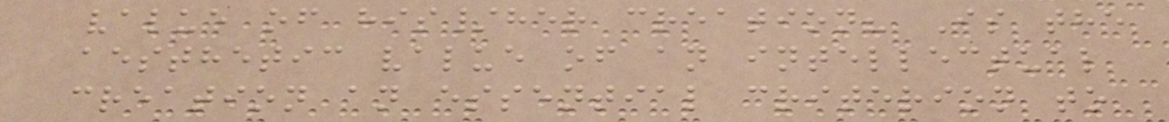value of his/her creation? Is the
aesthetic value of an intellectual
creation an essential criterion to
